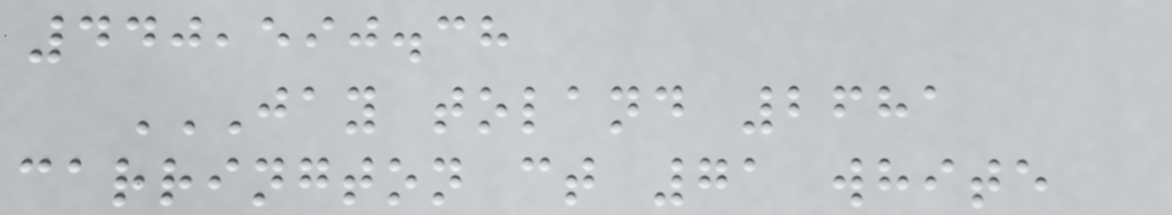440,590.38
JAY TOLAND 2681
CARRINGTON CT 71 WHITE
